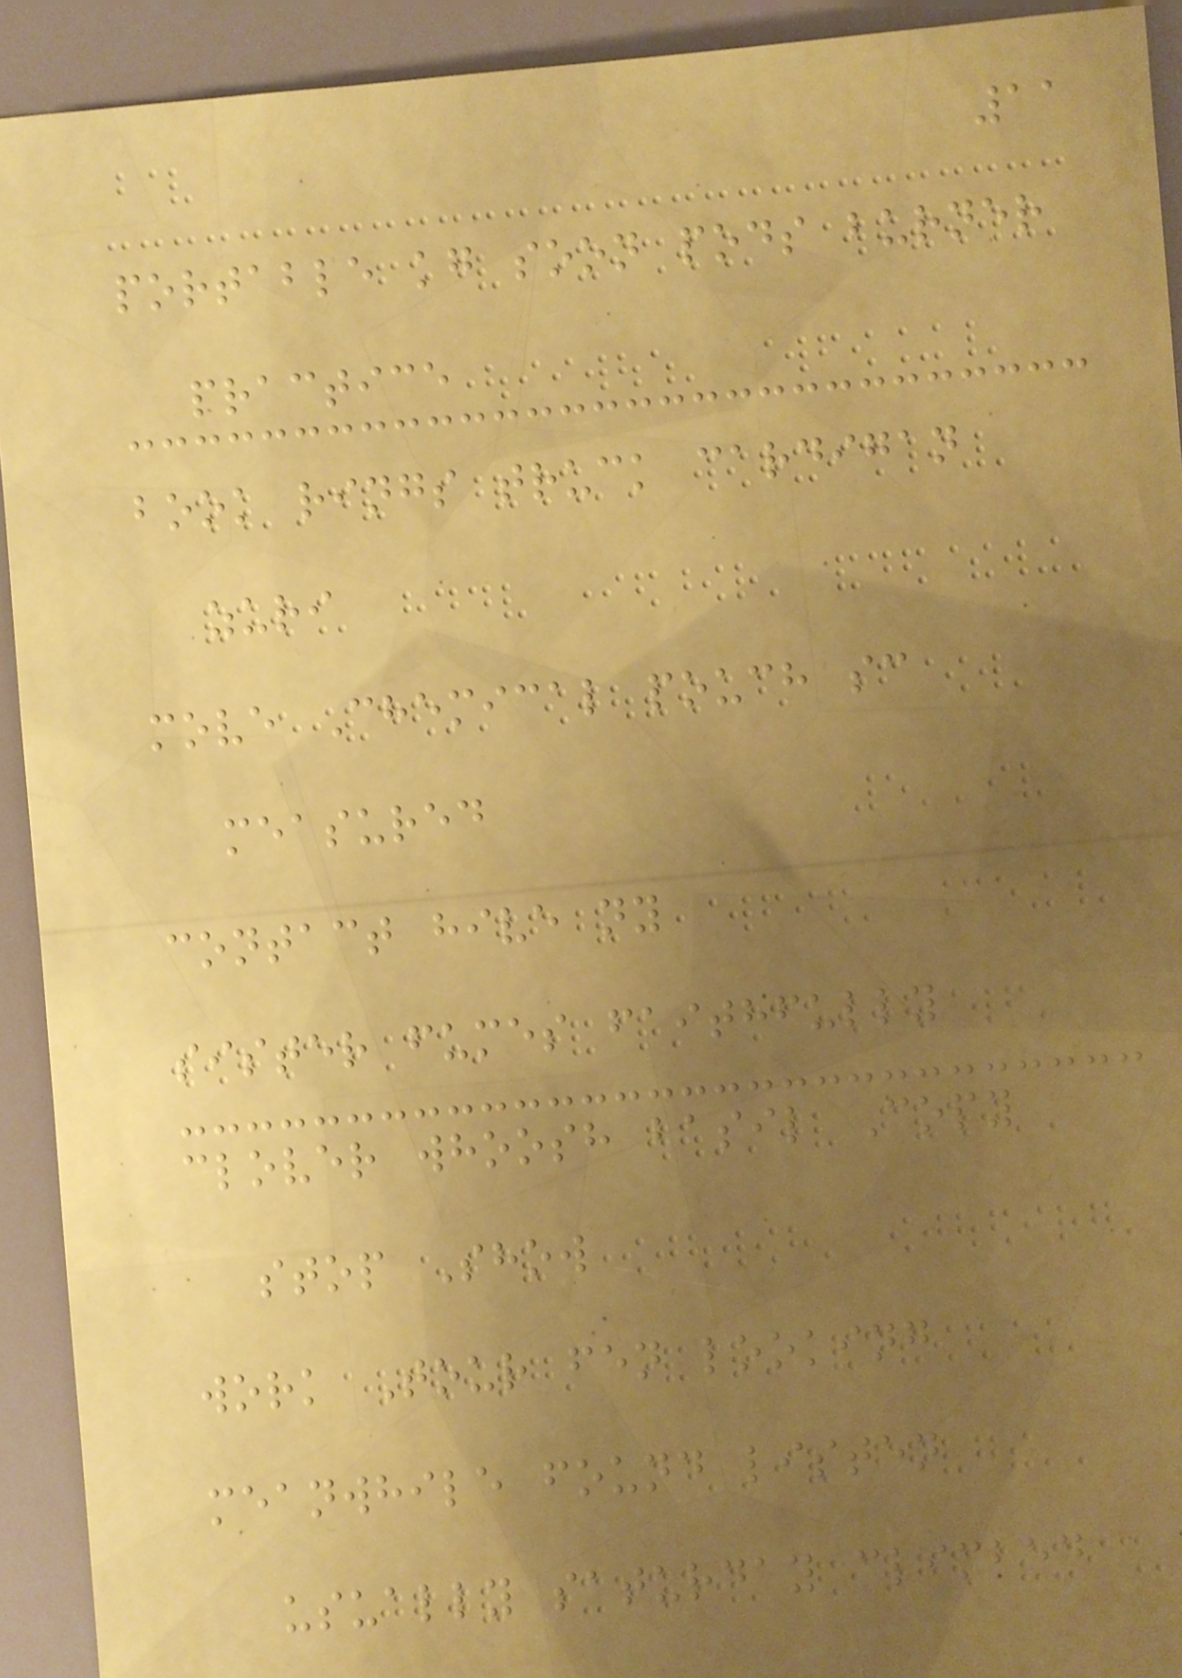11
portable kg soon pods burner
practice
book rings truck cardigan
zuri
move Chemical pouch sc
measured
contact hive ny
sister fumes faithfully
clover whoosh basil Copy
stop Show
work Tour fen looking
meanwhile found listen
usually saturday climbed
